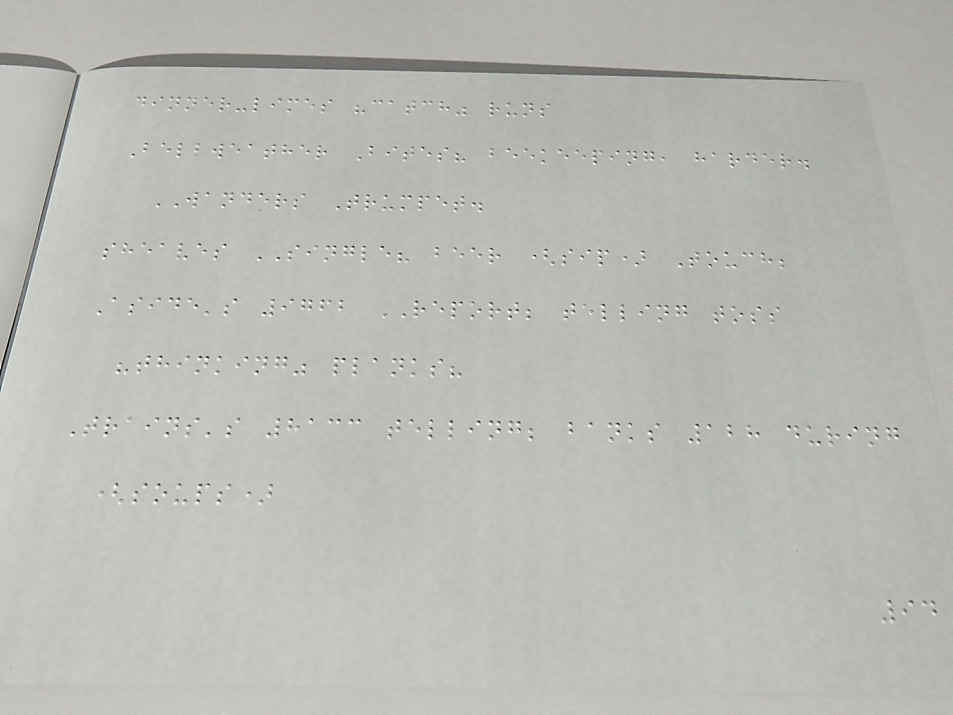dinner-limes "catch" runs
Bellweather Bites? beekeeping, harder.
WANDERS Trumpet.
sheaves SINGLE? beer (sip) Touch;
Aside's 9762 REPORT; telling toss
"thinking" planks?
Trains's 8133 telling; banks 128 during
(soups)
94
